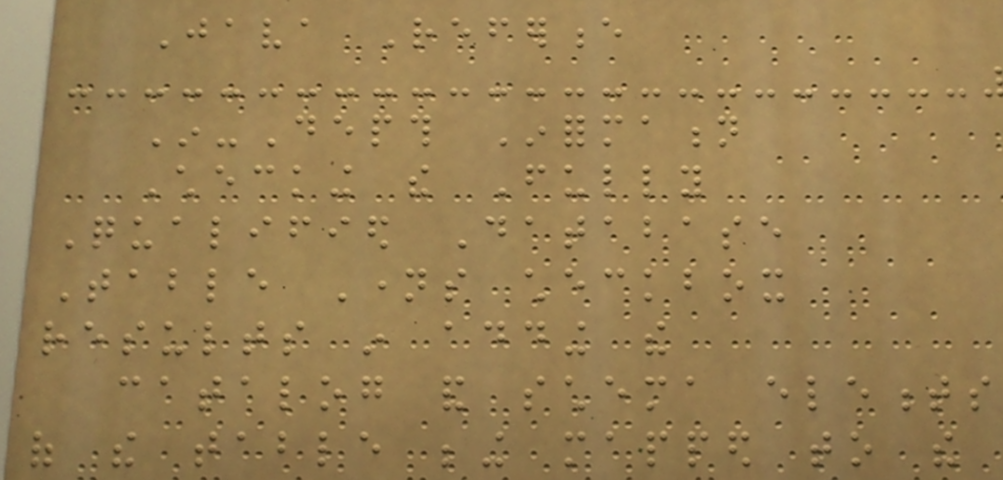Java Reference
In-Depth Information
Checking the Fully
Qualified Database
Table Names checkbox
results in adding the
catalog and schema elements
of the table being mapped to the
